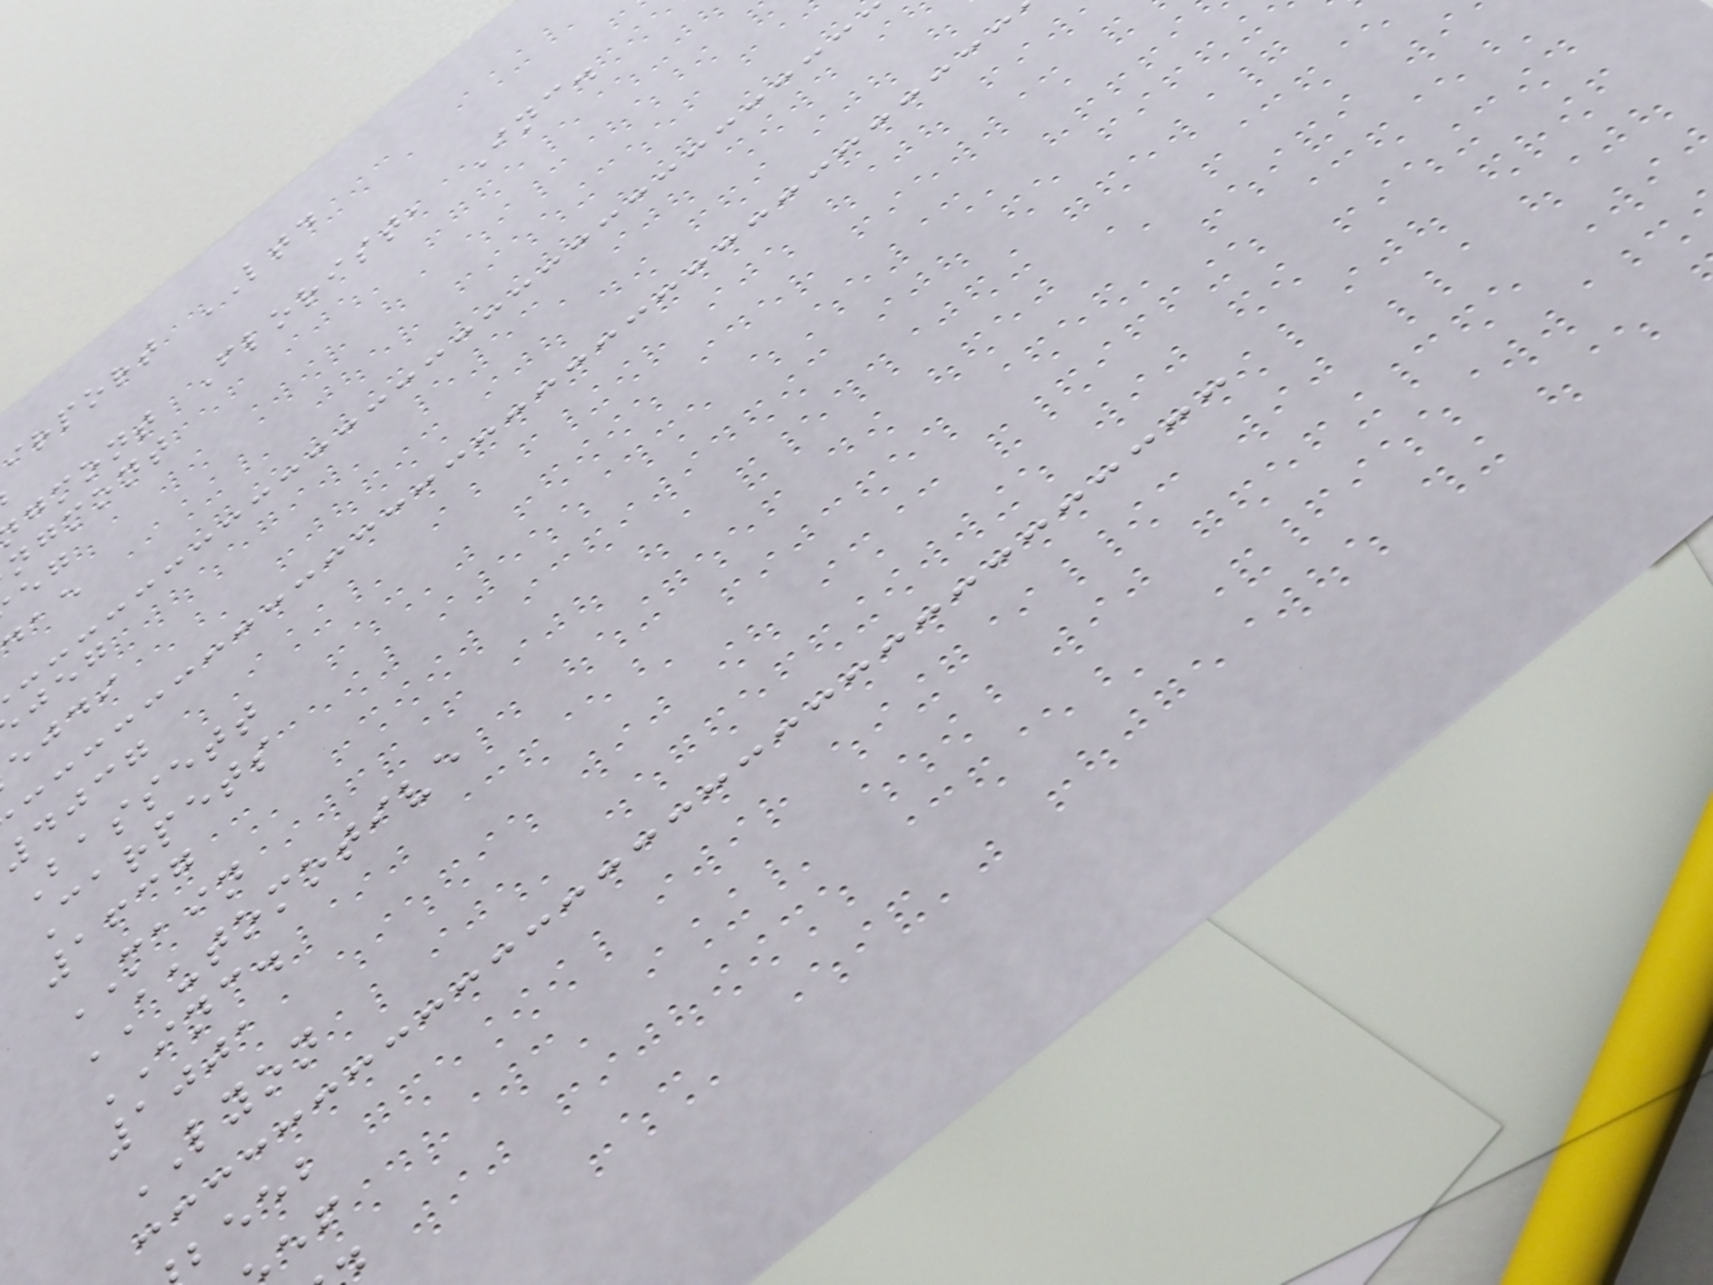irport LTD
gmont Florist, Inc.
ngmont
ejdi
4037
Bassett
Carpets
1637
MAIN
AUTOMOTIVE
INC.
1001
LYON
beeb
